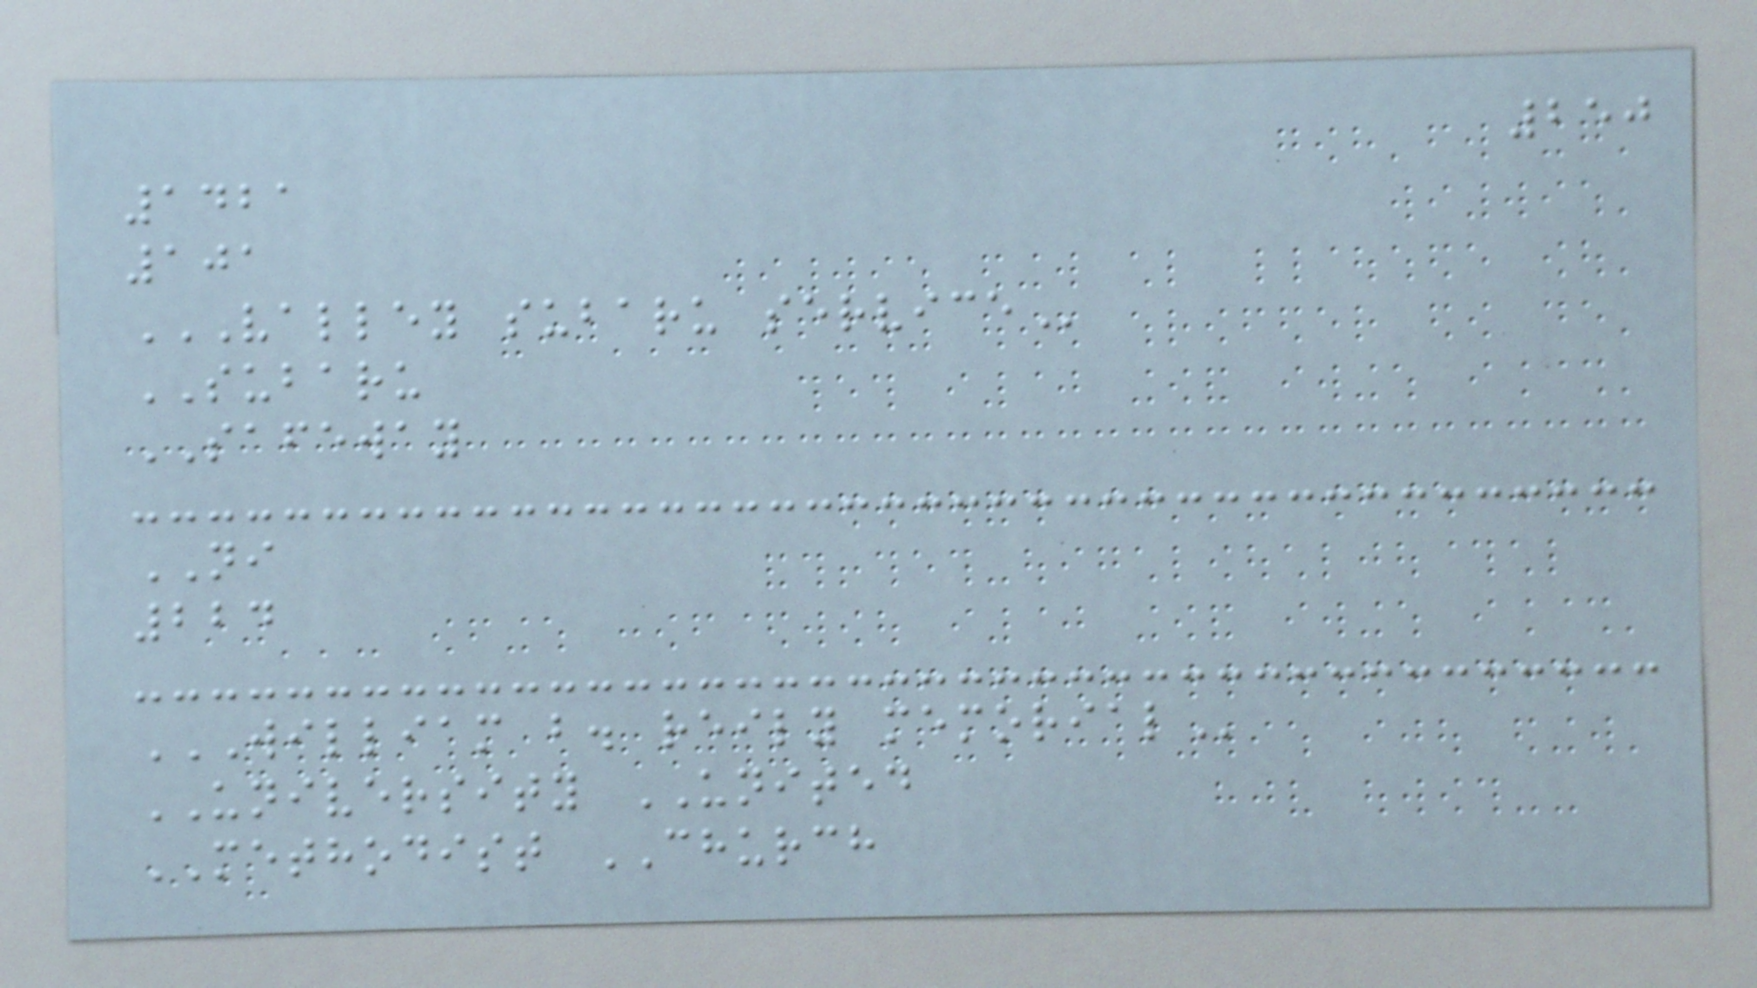250
1421
101
VALLEY SUBARU SERVICE
SUBARU
SAFEWAY
NI
224
WILLIAM B. REILY MEMORIAL
UNIVERSITY UNITED
METHODIST CHURCH
